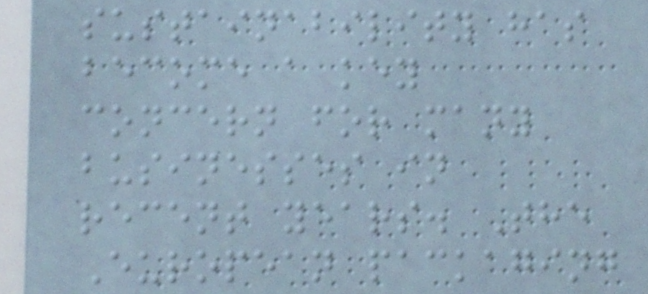sustainability has
become a key
concern for many
businesses in
recent years. The
European packaging
